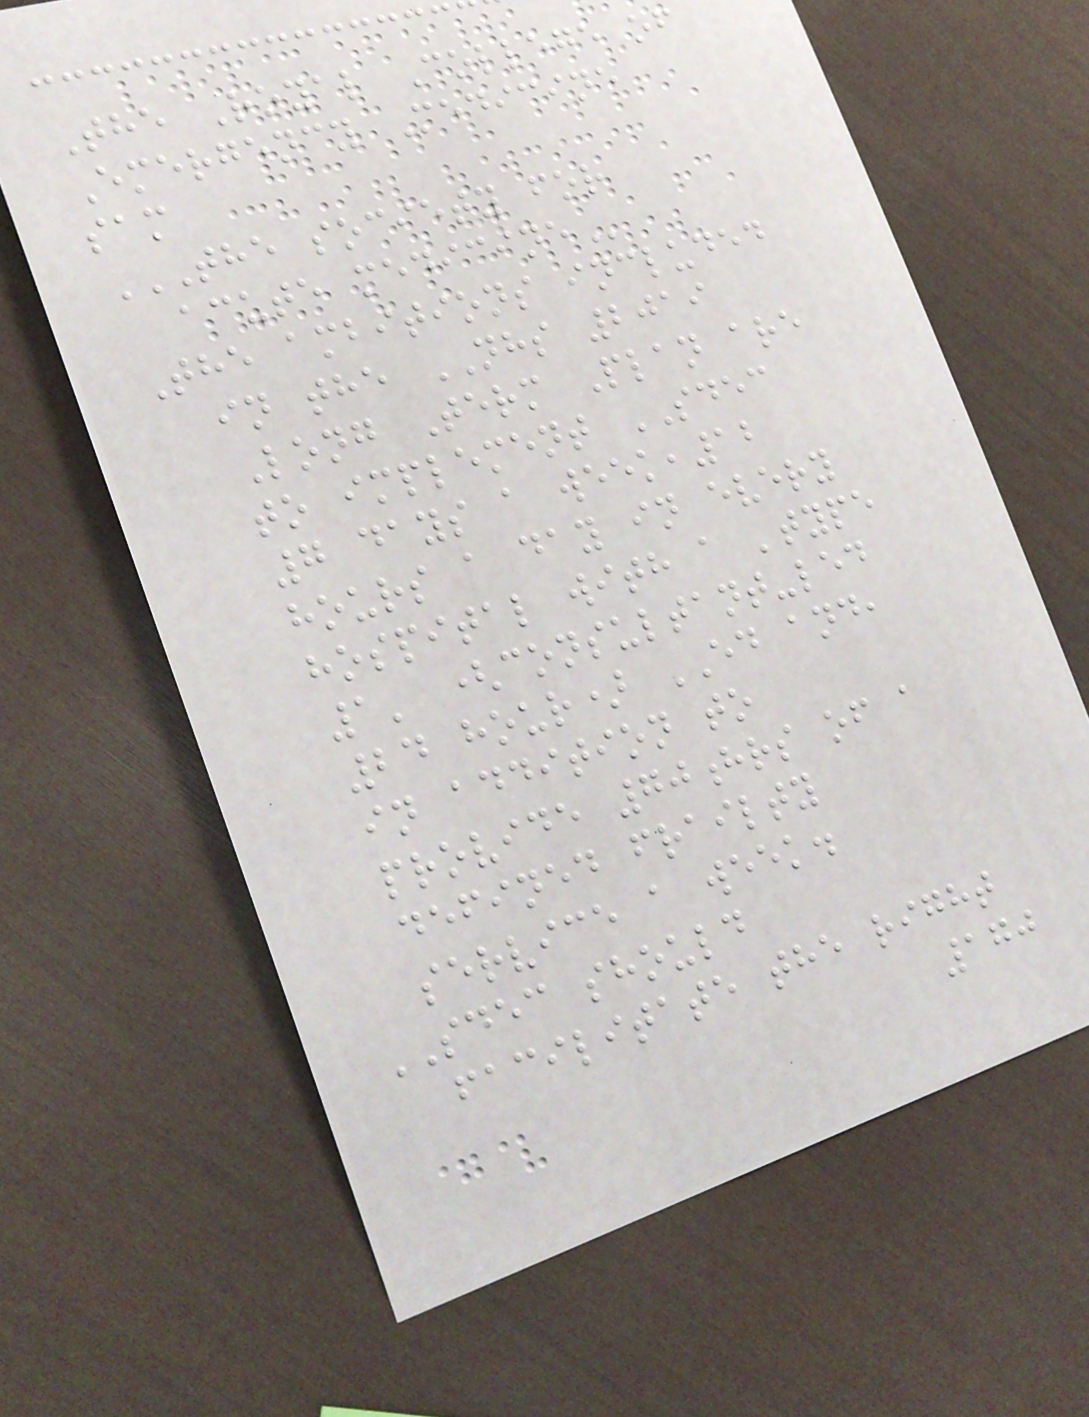The Royal College of
Emergency Medicine
sam
THE SOCIETY FOR
ACUTE MEDICINE
The ambitions included
in the NHS 2019
Long Term Plan are
to implement SDEC
7 days a week,12
hours a day in every
hospital with a 'type
1' (consultant-led
24 hour) ED and,
in addition to
provide 70hrs of a
defined frailty
service a week.
SDEC should
facilitate the right
170
